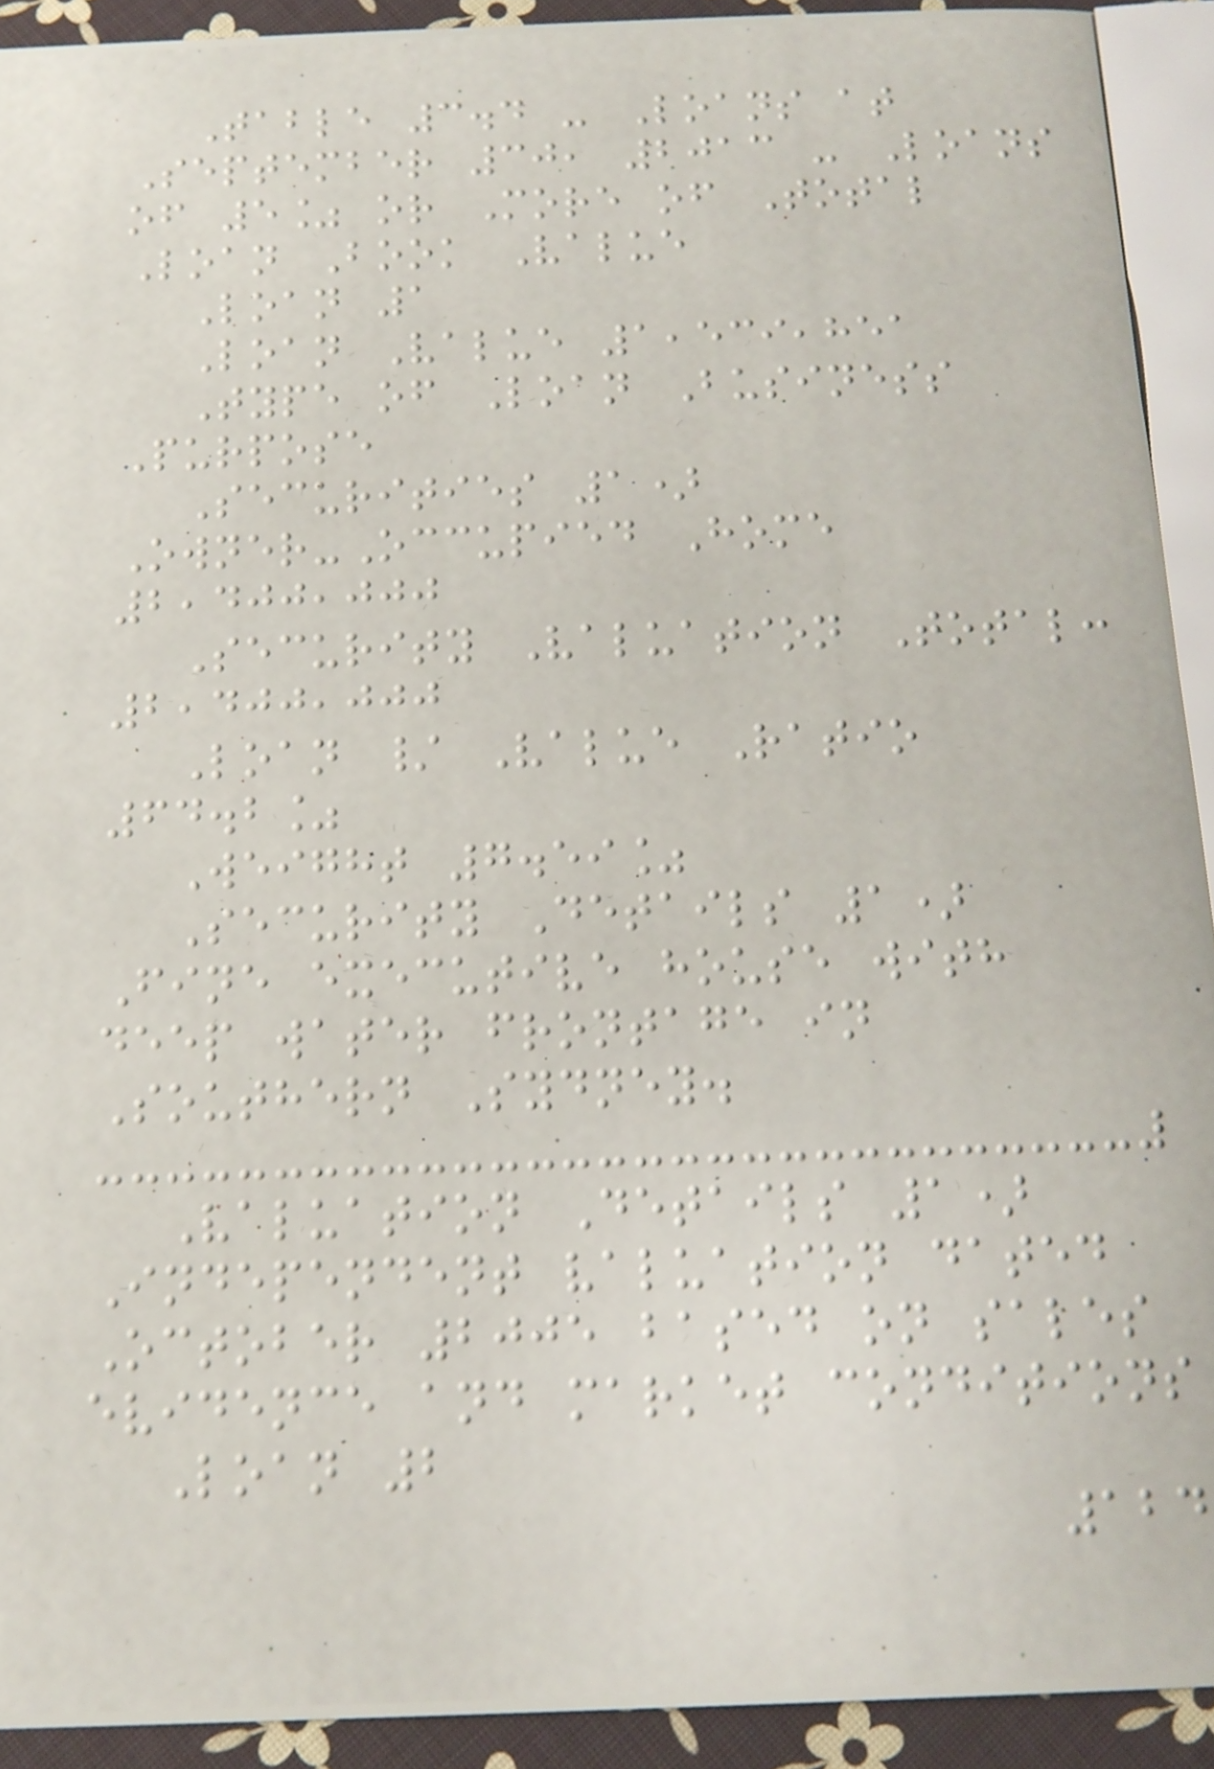Table 3.4 - Loans at
September 30, 2013 - Loans
of 5% or More of Total
Loan Book Value
Loan 1
Loan Value 1,539,851
Type of Loan Business
Purpose
Securities 1)
Owner-Occupied Home
2,400,000
Security Valuation Total:
2,400,000
Loan / Value Ratio
64.2%
Weight 7.59%
Security Details 1)
Fine executive house with
deep water frontage in
Southern Sydney.
Valuation Details 1)
Independent valuation dated
October 2005 based on sales
evidence and market conditions
Loan 2
124
